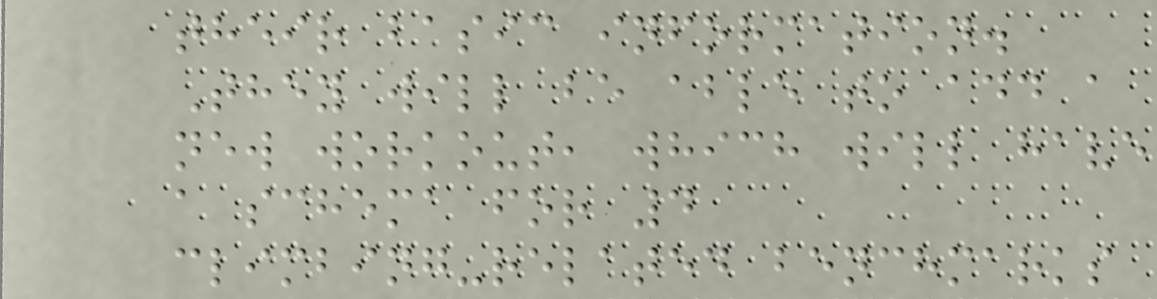their basic information.
They will be able to add a
new workout, which will have
a schema for 4
climbing-related benchmarks
